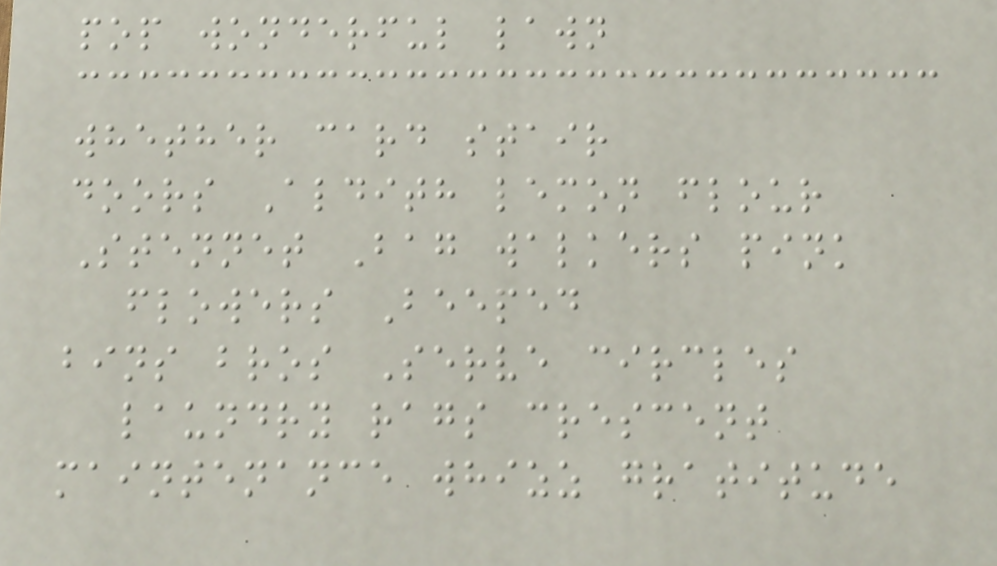pop wonderful lawn
whether card stair
doors Aldith lemon flour
Stennet Bag walkers pink
flowers Beeped
bins bros Serve circles
laundry rags crescent
maintenance whizz gratitude
